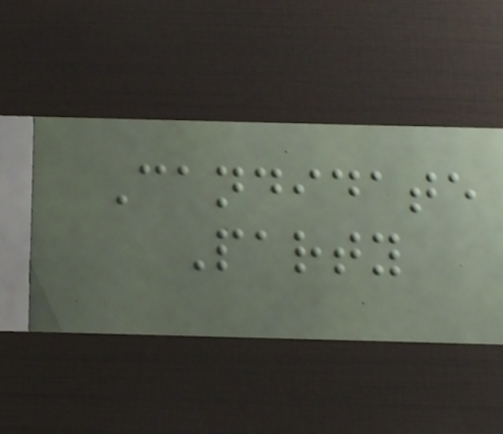Candidate
Party
